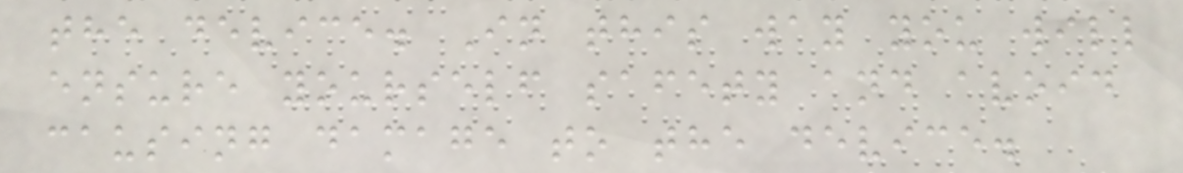the device. In this way you will
ensure yourself safety and avoid
causing damage to the device.
